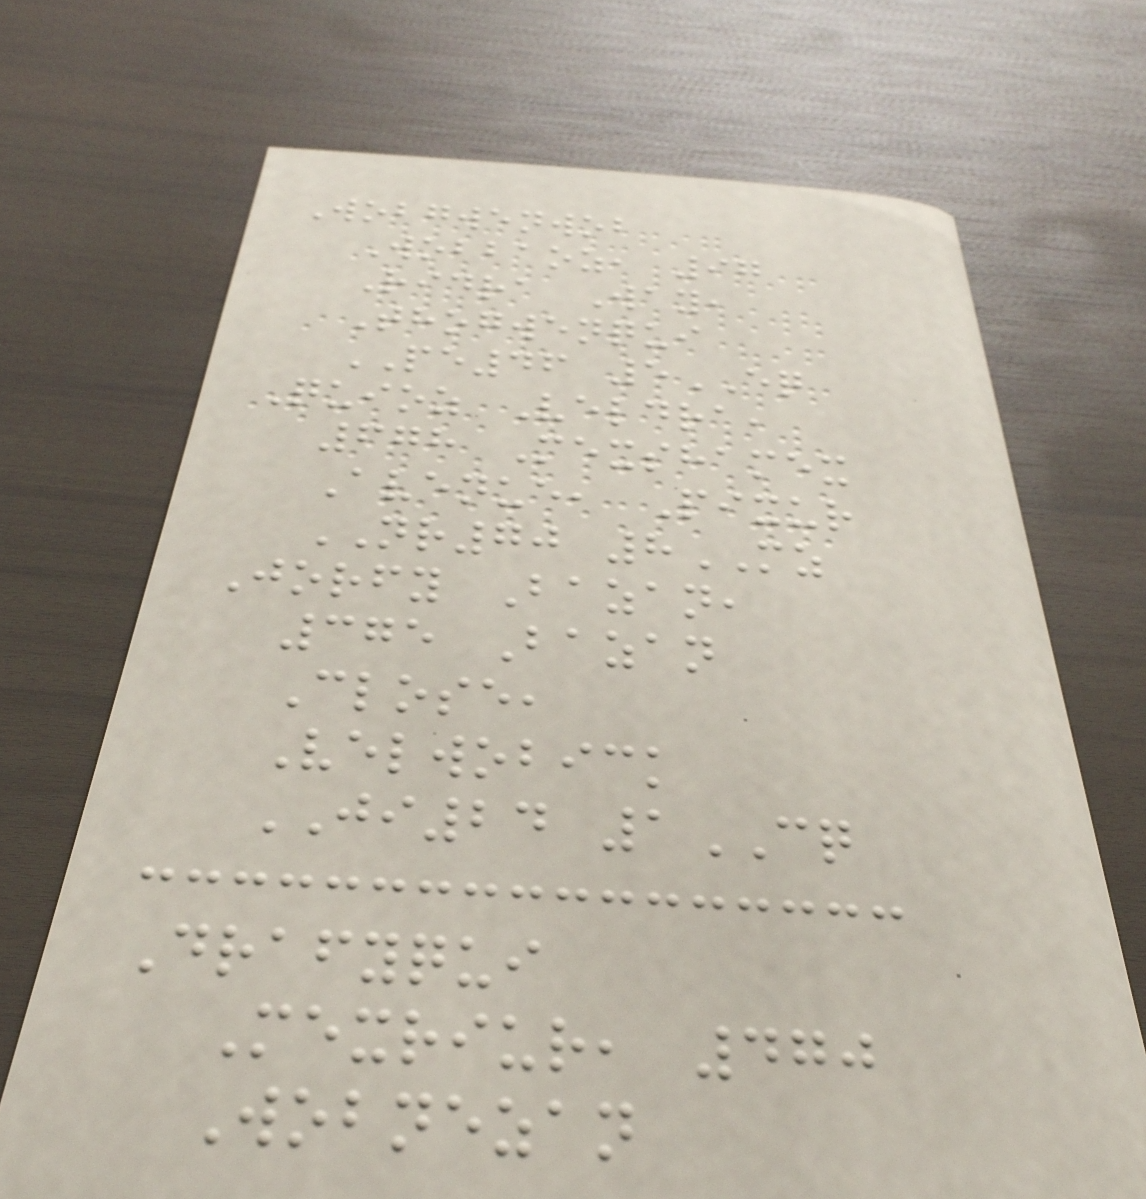Wobgwenwob
Wobbaoz, 97
Ridra Way,
Thogwenqui
PE46 5EQ
Quioz Veldra,
678 Mexshamex
Avenue, Pixur
NR70 8MZ
Jorfy Bazan,
375 Bazan
Close,
Velwobick
JI24 1CQ
Drafyqui
Mexriur, 470
Wobnezan
